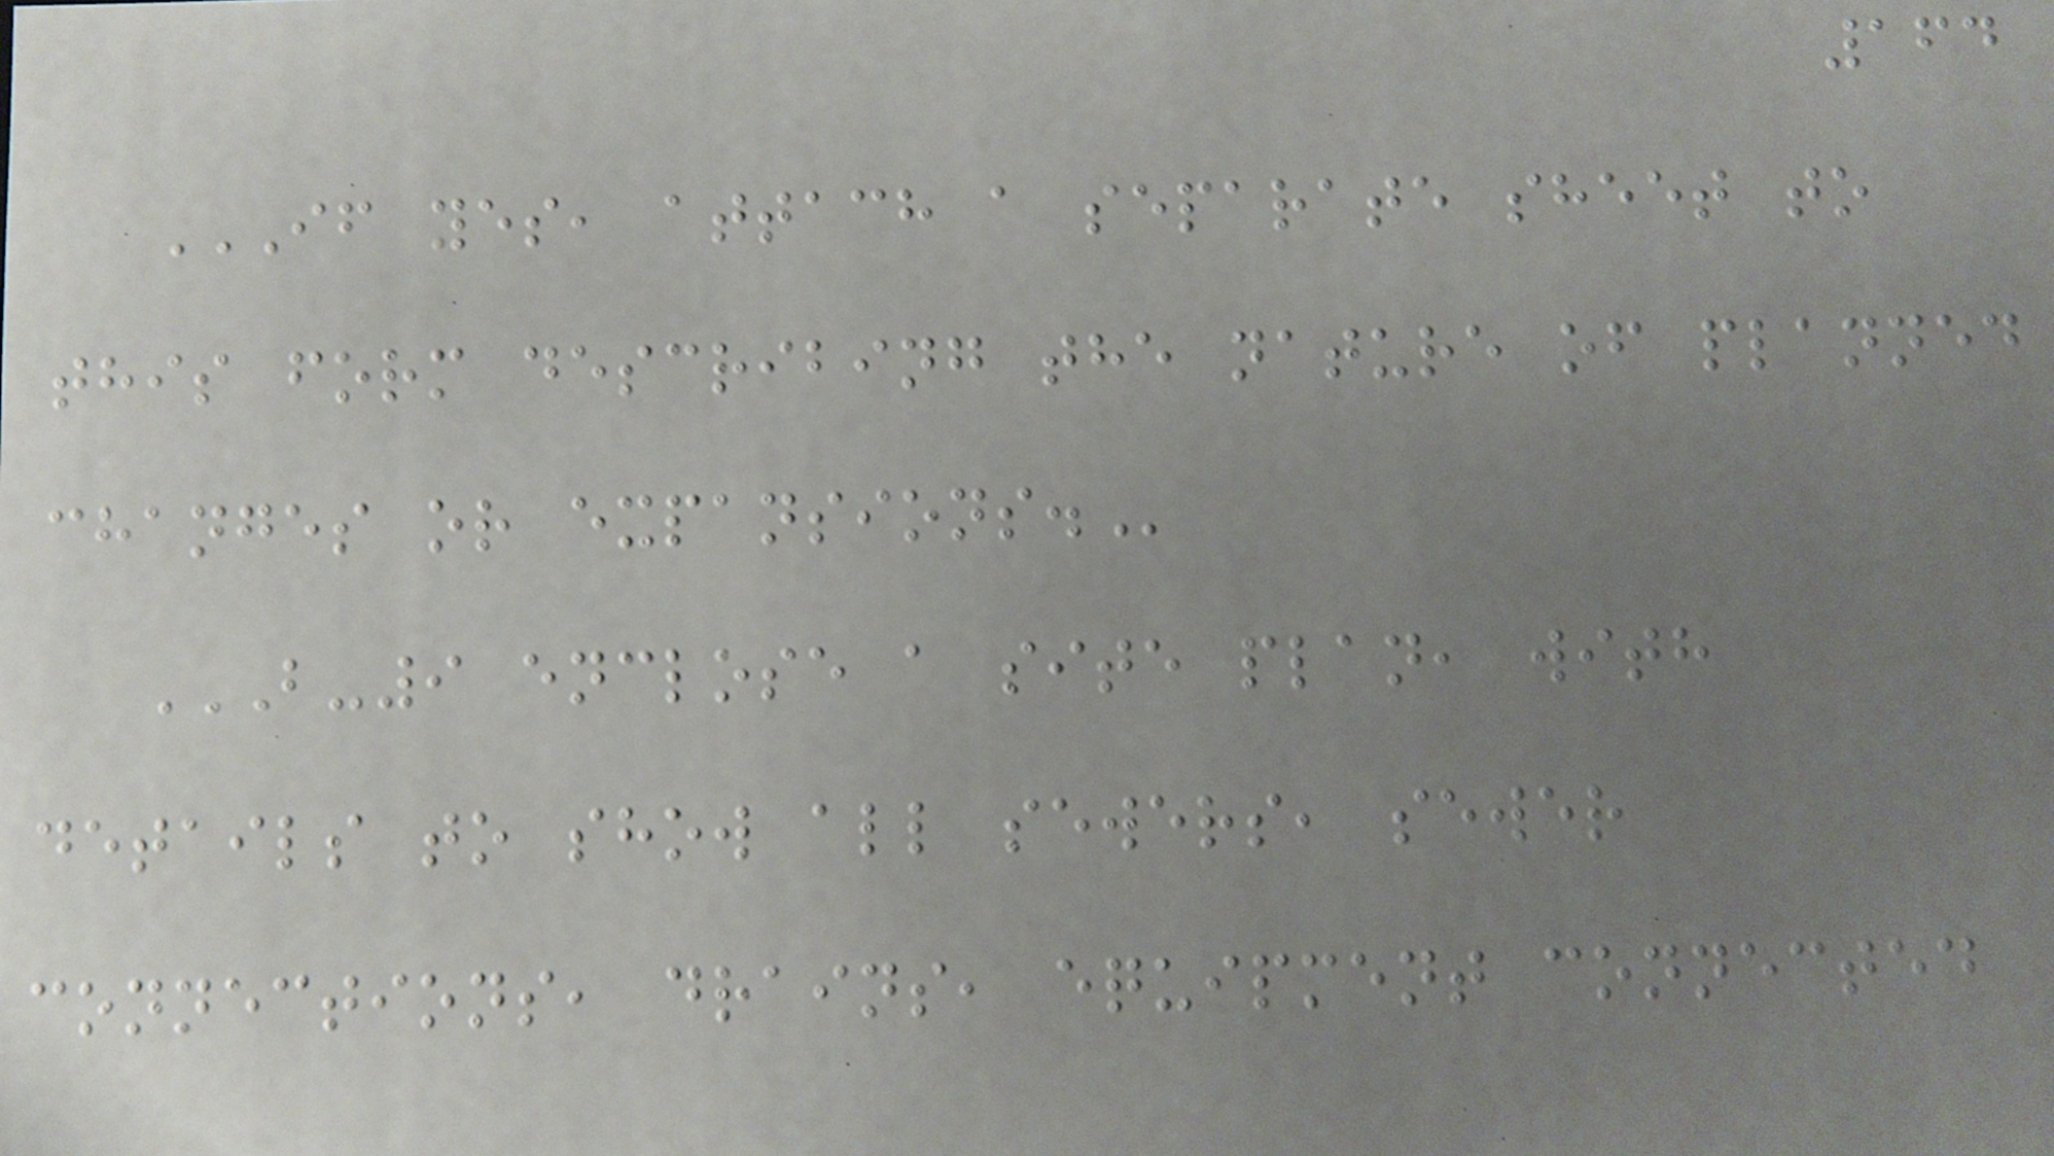164
IF YES, ATTACH A SEPARATE SHEET TO
THIS FORM DESCRIBING THE NATURE OF PLANNED
CHANGES OR EXPANSIONS.
B-9 ENCLOSE A SITE PLAN, WITH
DETAILS TO SHOW ALL SEWERS, SEWER
CONNECTIONS, DRAINS, EQUIPMENT CONNECTED
